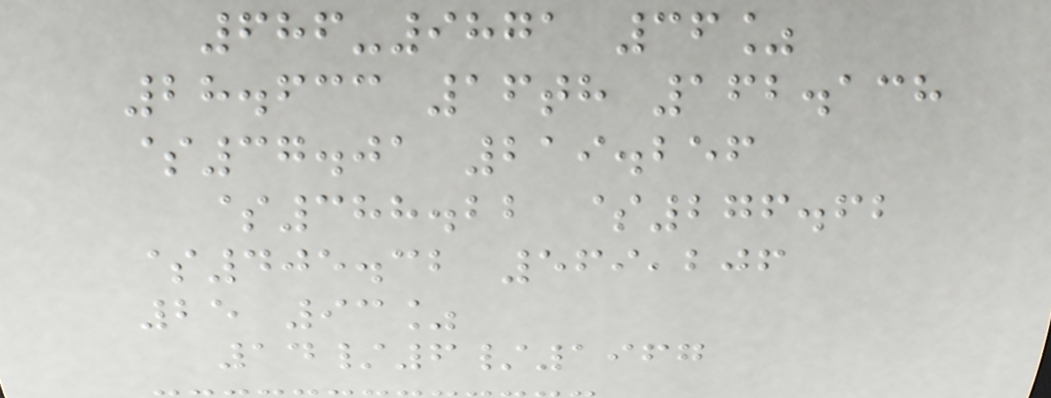686-9871 36%
28.633 16th 162.138
$37.01 219.256
$388.22 $276.62
$405.32 569,206
25 93%
14/6/1967
